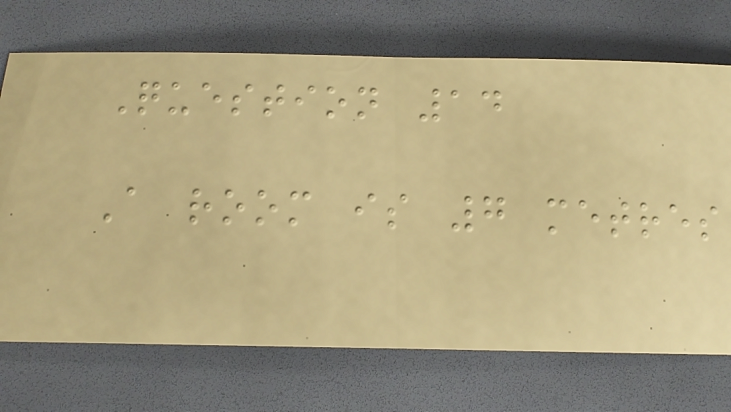Question 14
A room is 7 metres
